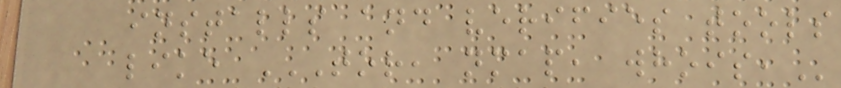installs and verifies tools
like TOR, NMAP, WHOIS,
